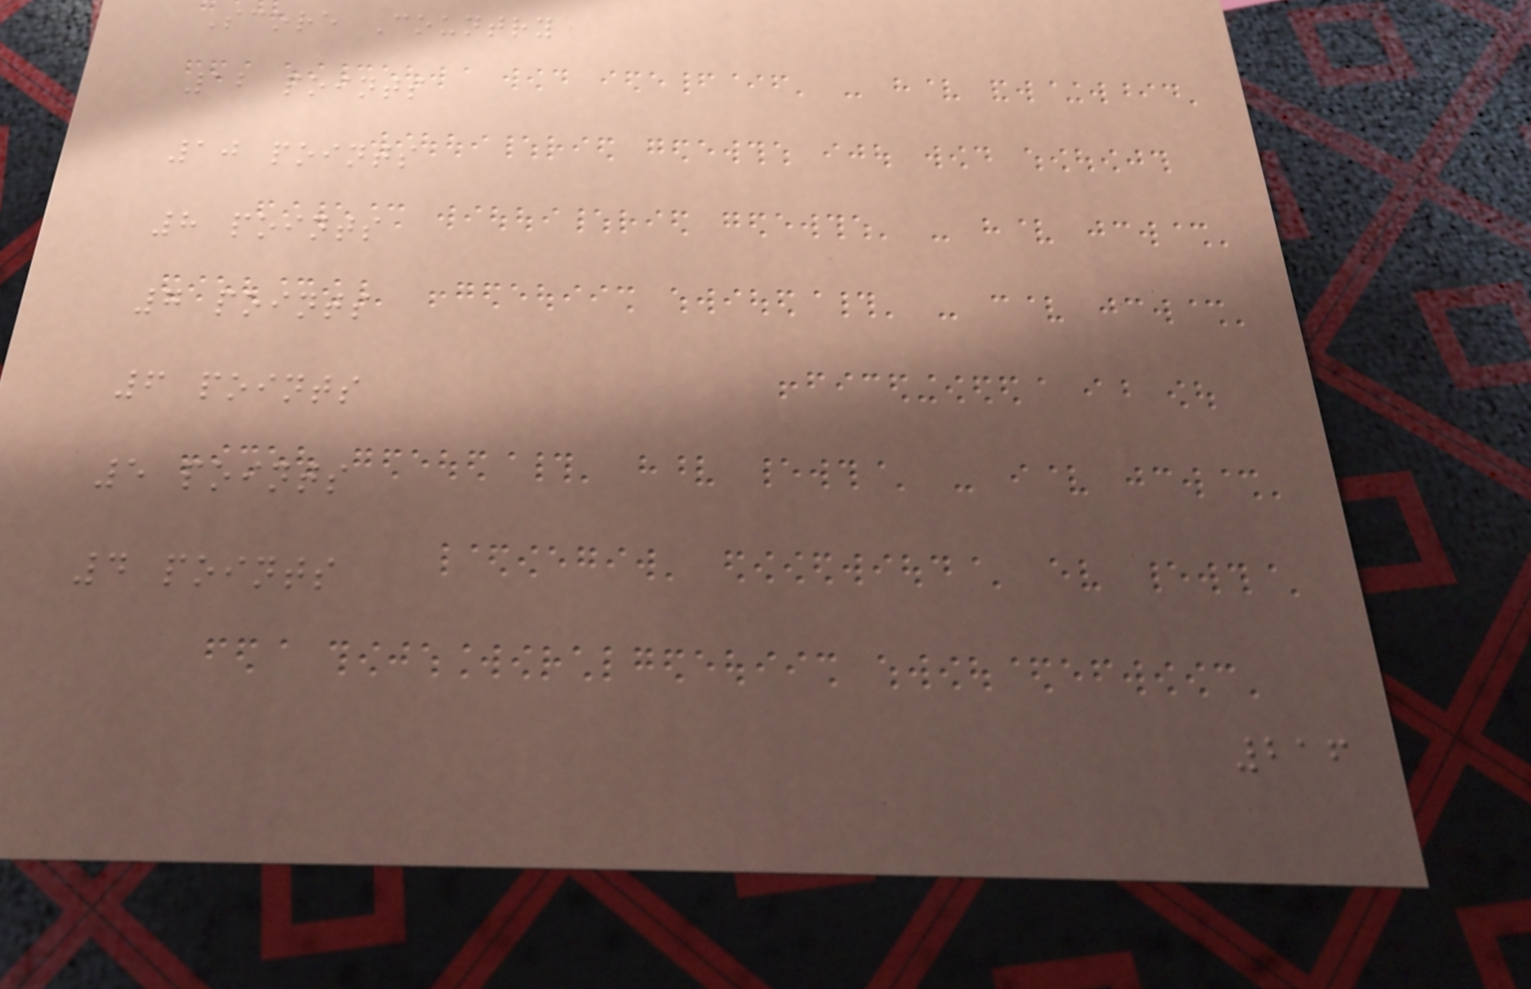Score Country
12 points
10 points
8 points
7 points
6 points
5 points
4 points
216
